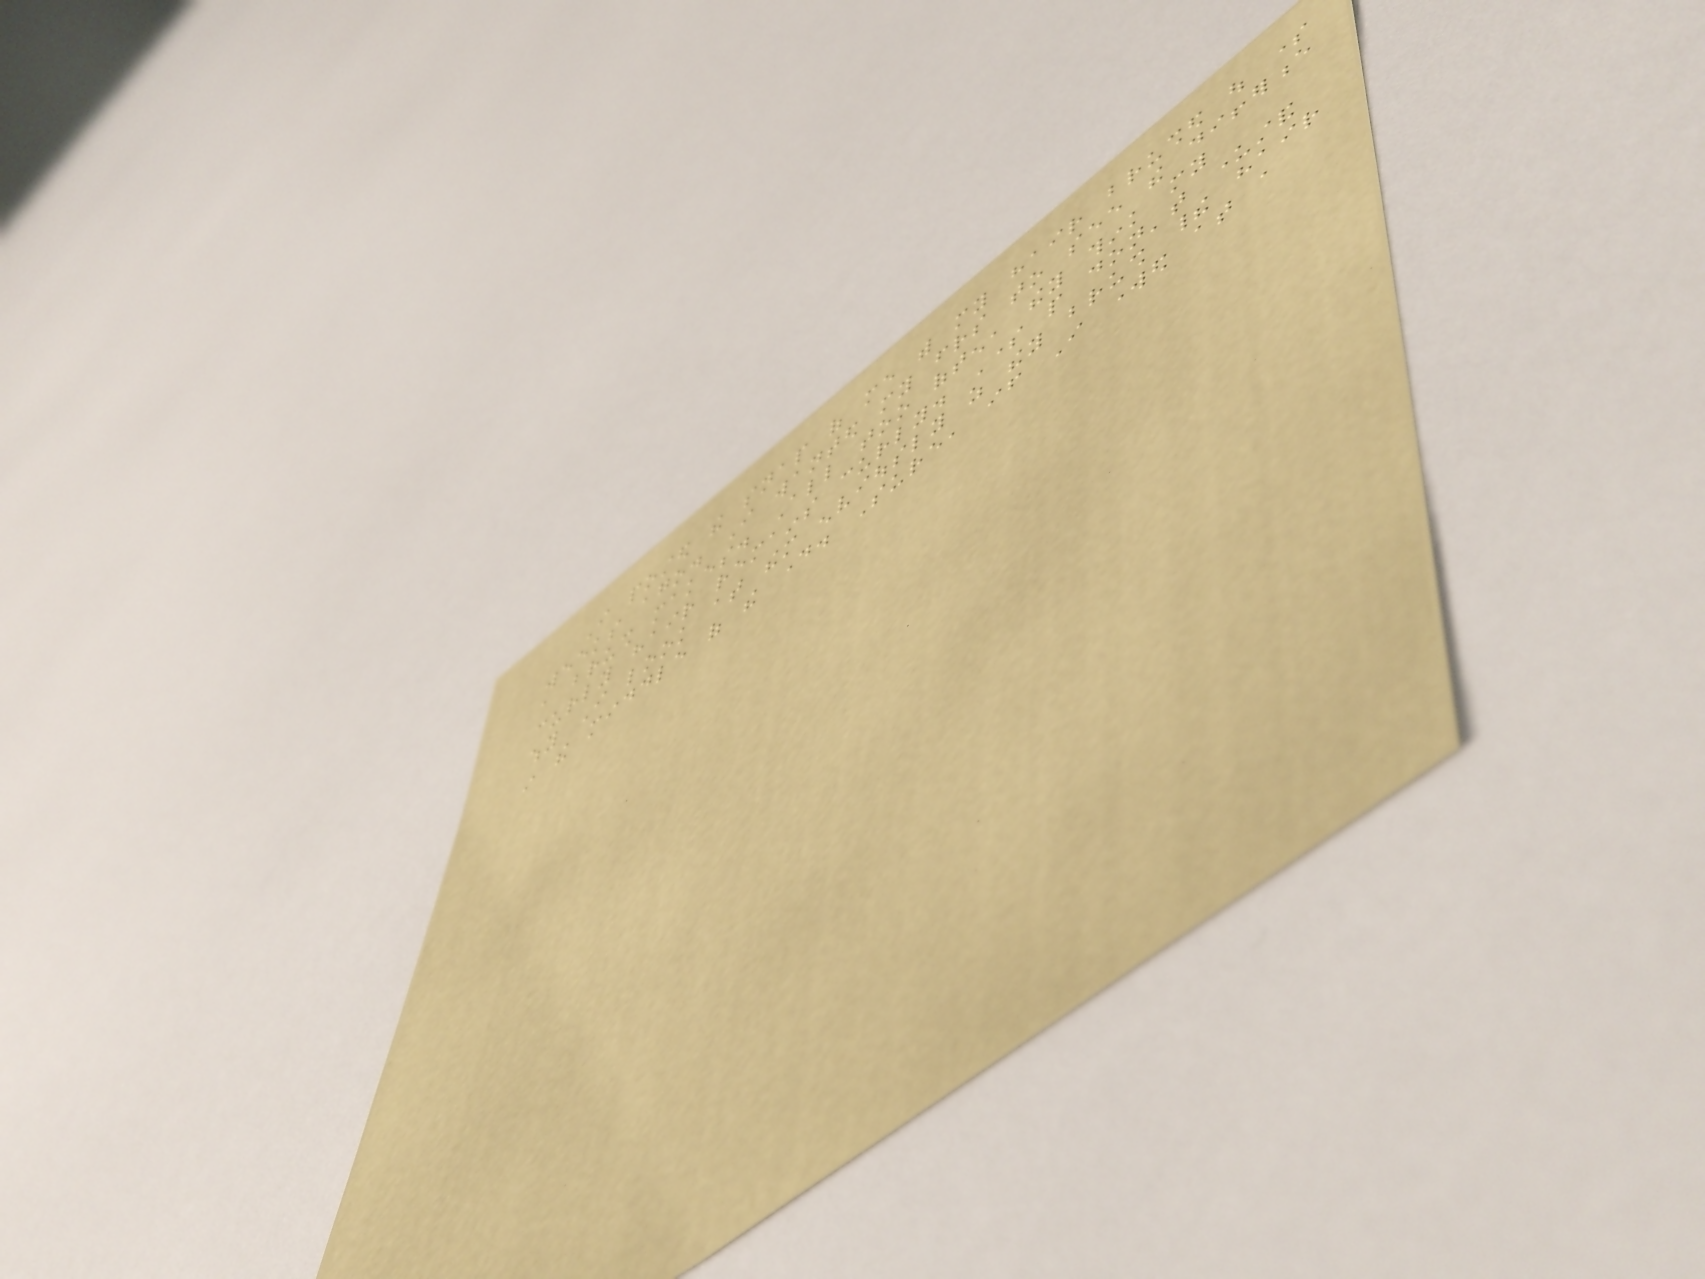I posted the snap of me with my hair brushed out some
weeks ago. I wanted my friends to see the difference
a brush makes. All too often, they think my
curly hair remains curly. Some people don't understand
why I look at them enviously as they brush their hair
in the middle of the day. Sure, if I worked at a
